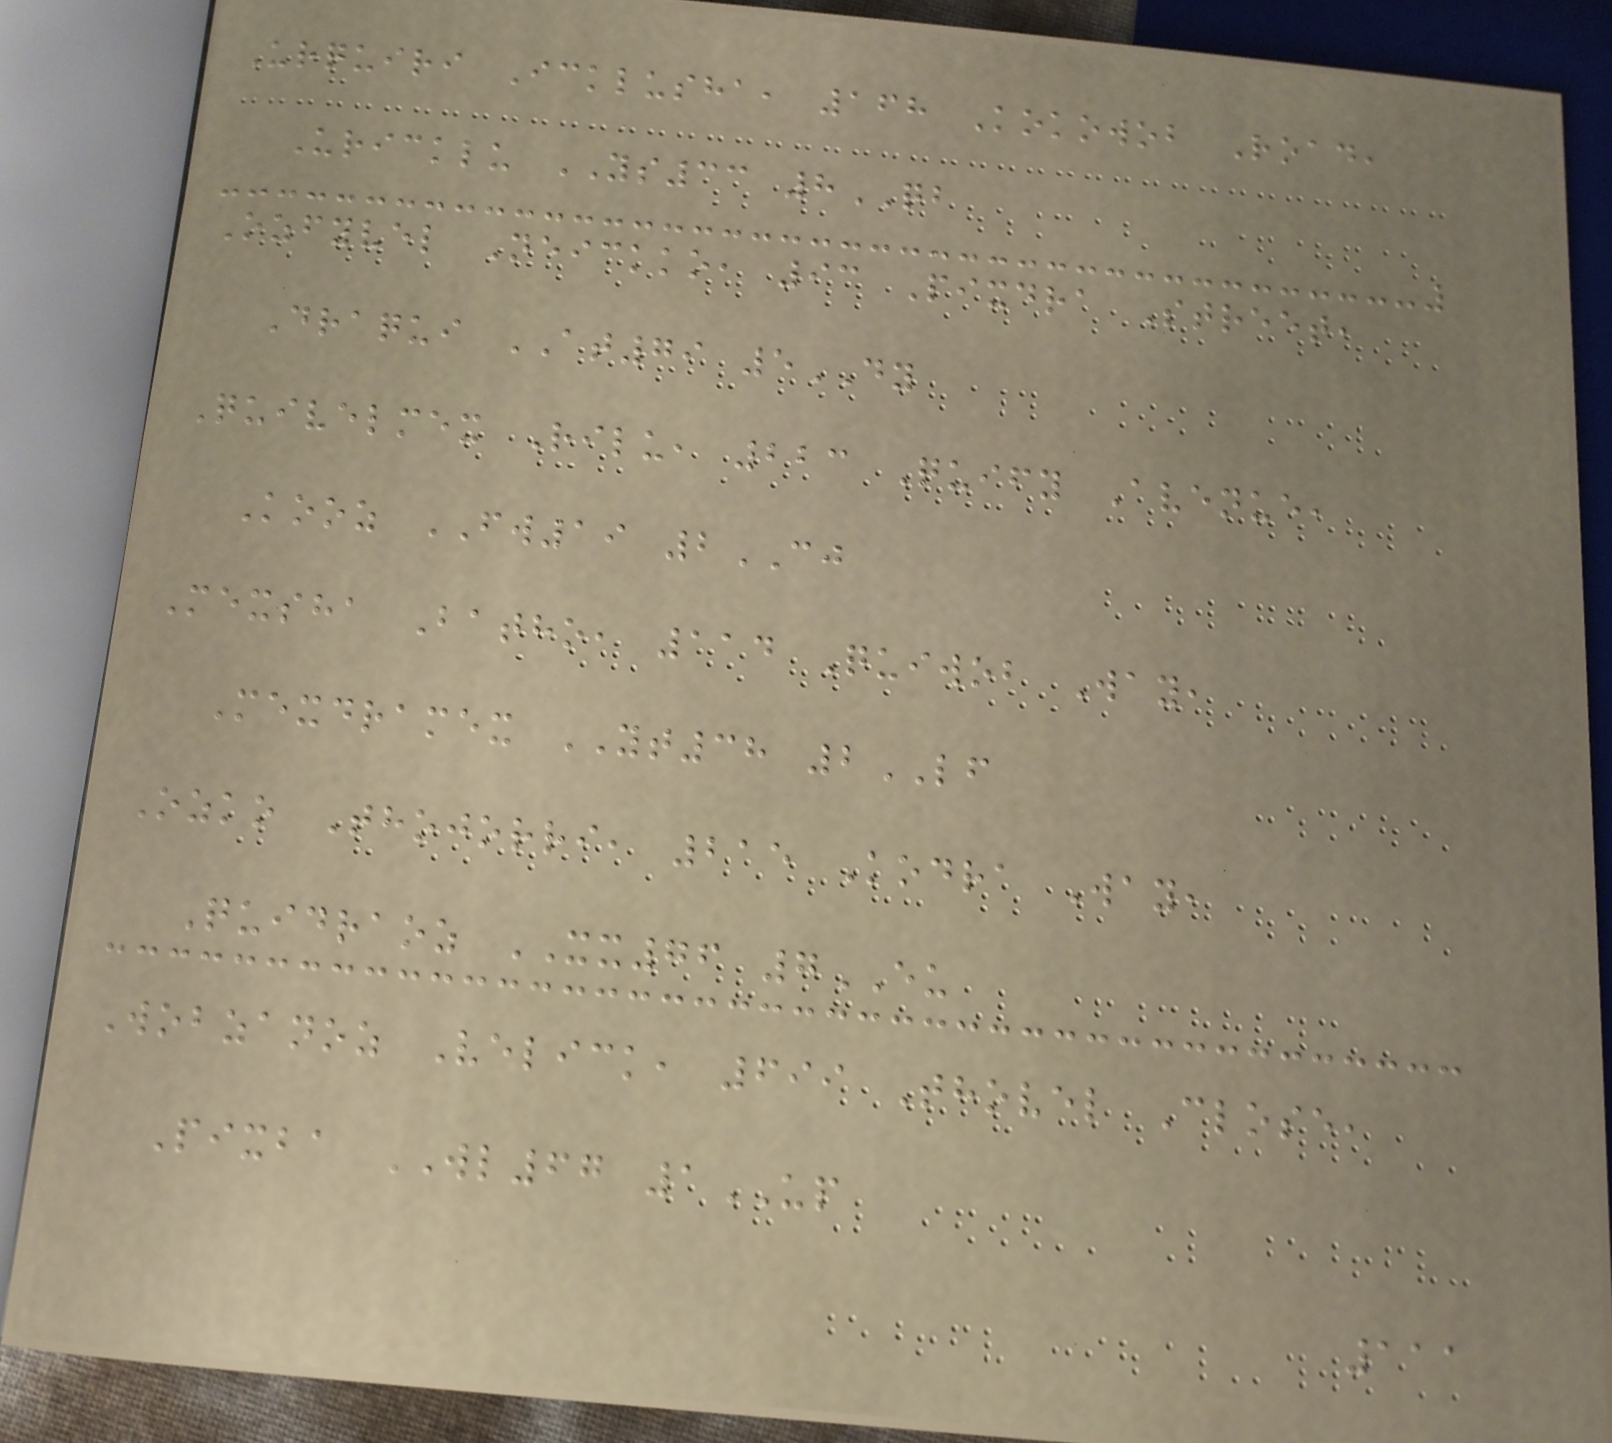Urquiri Icklusha, 168 Kokowob Road,
Uricklu YS33 8QB
Ozfyvel Neickko, 93 Pixdra Street,
Draqui AT79 5DY
Quivelmex Rilu, 223 Quify Avenue,
Kooz FW19 2CJ
Mexsha Batho, 114 Quiwob Way,
Mexdramex YT38 2LF
Ozko Thojorri, 215 Kodra Way,
Quidraoz XX76 7EU
Wobzanoz Velick, 699 Thovel Close,
Pixba WL67 1UP
111
